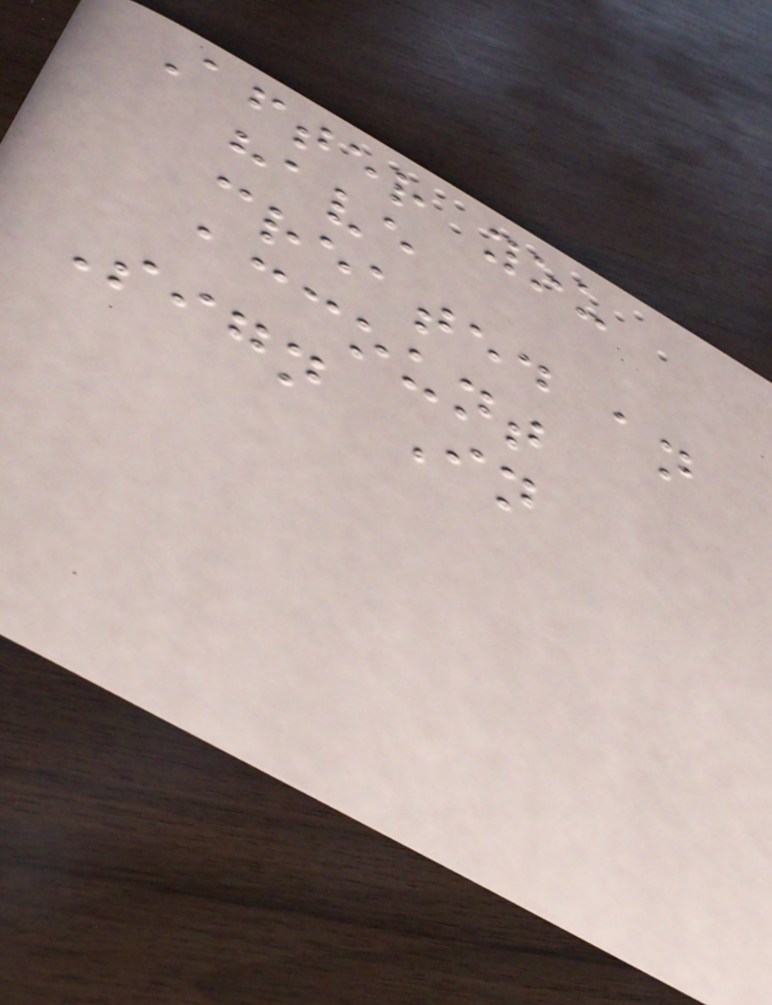After you
have
created an
account
Sign In
